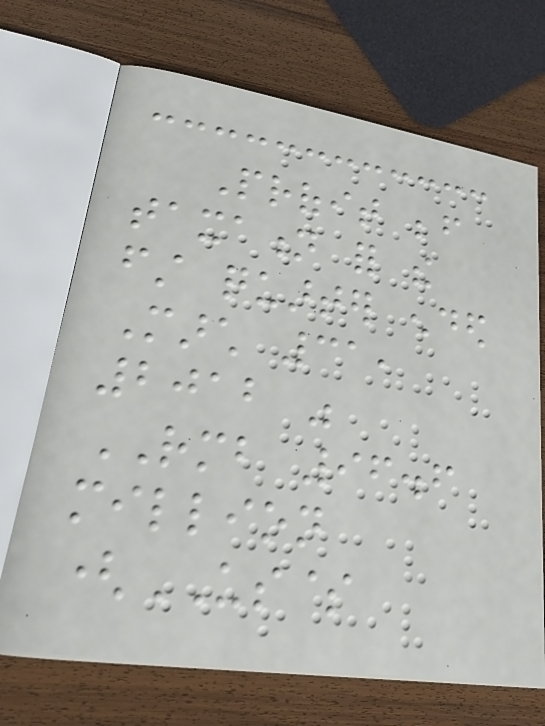Profit before
taxation for the
first quarter ended
March 31,
2012 was
RMB 96.6
million
(US$
